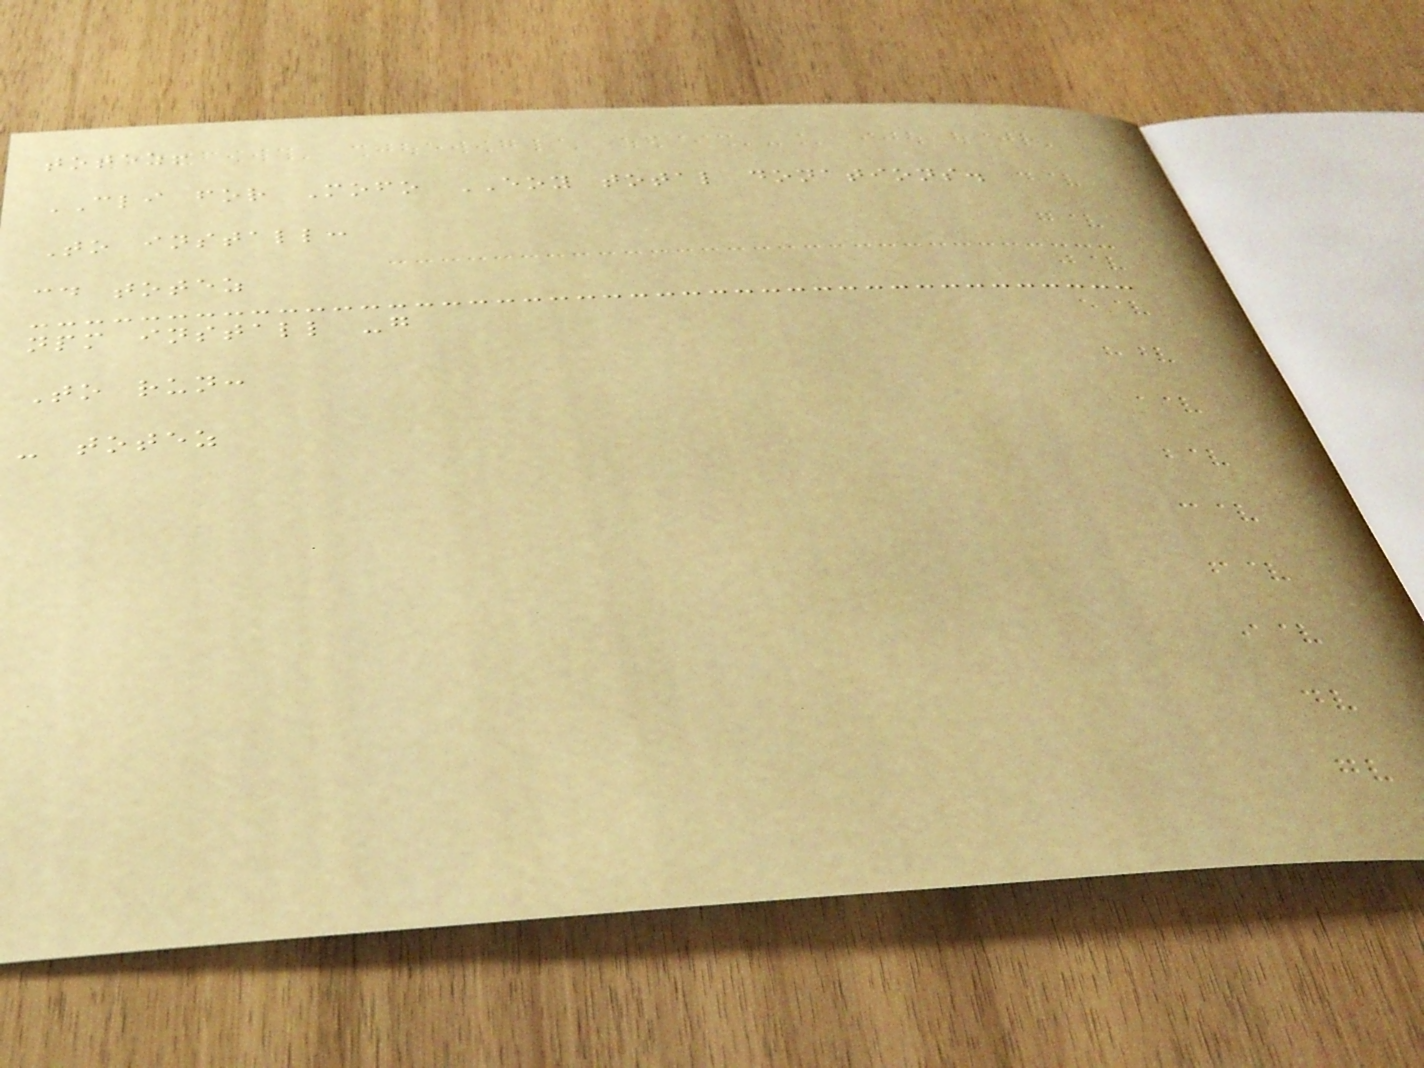totez!
CLI for Mofo EOY total donations.
To install:
cd totez
npm install -g
To run:
- totez
